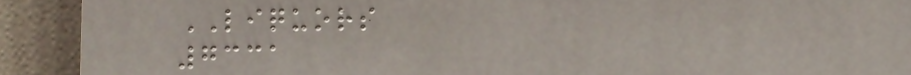LIQUORS
7331
